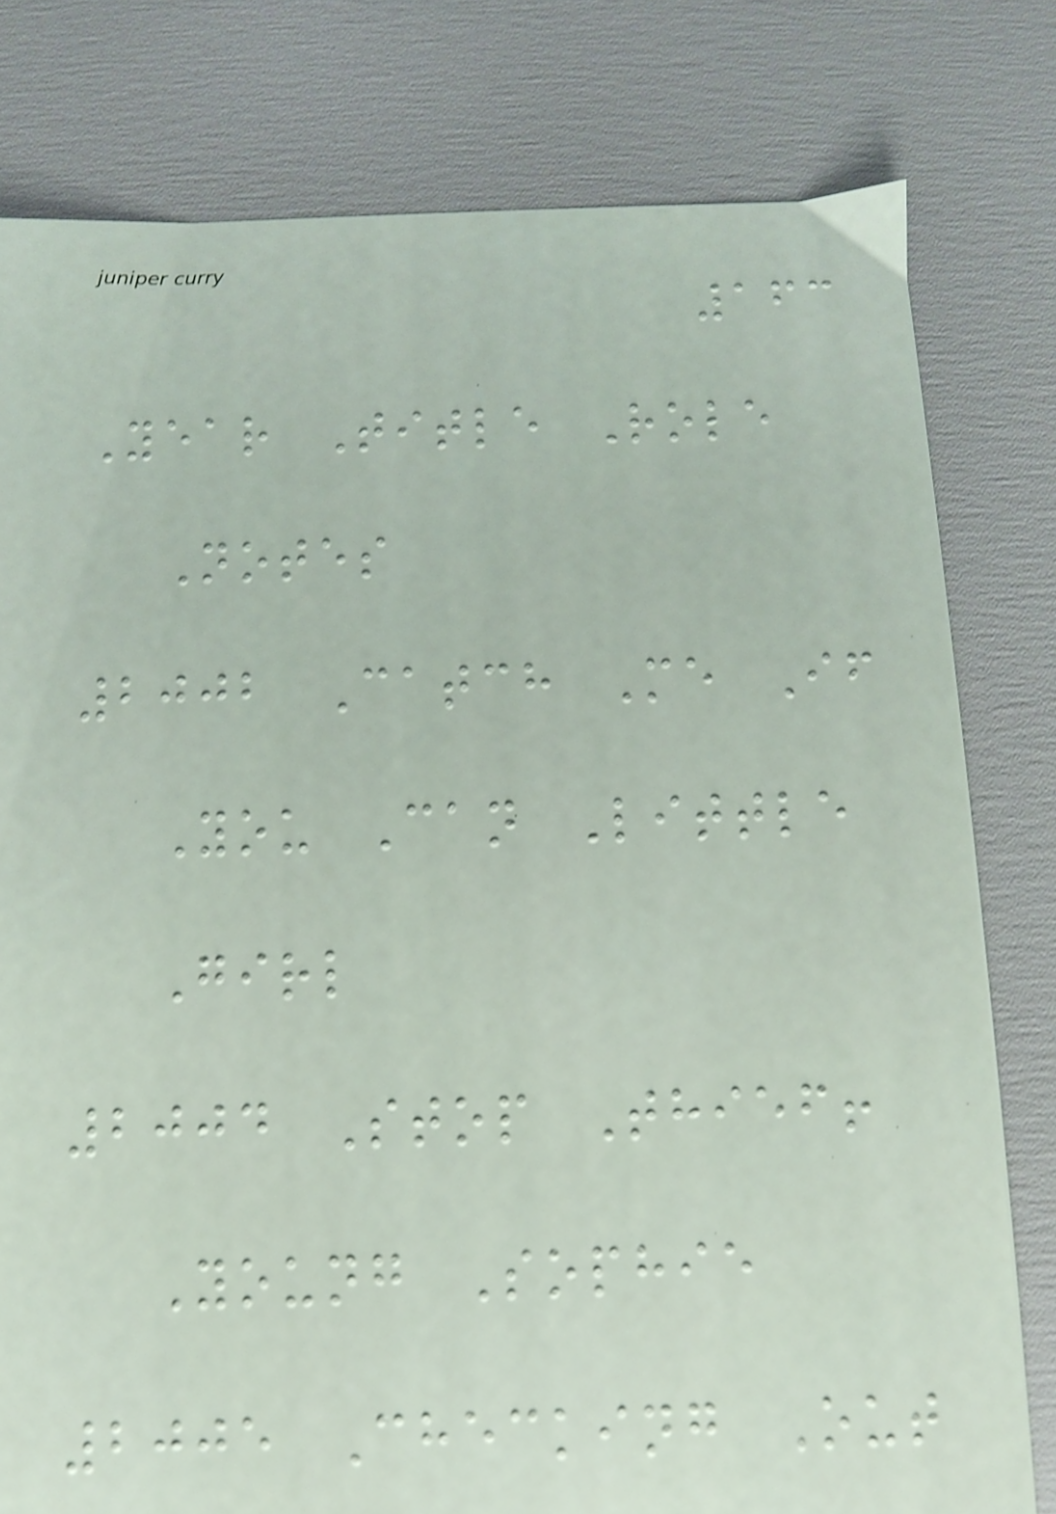163
Year Title Role
Notes
2002 Catch Me If
You Can Little
Girl
2004 Stop Thief!
Young Sophie
2005 Checking Out
